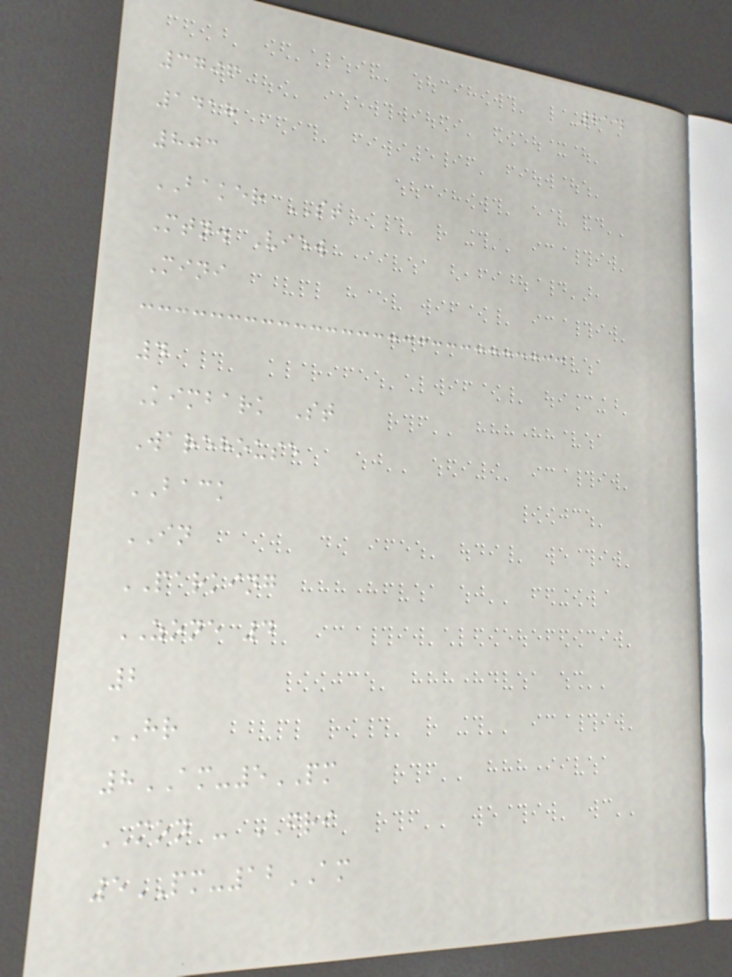214
3796
1418
803
BAKER ST
Mtn. View
Mini
4
Kimbark St
Warehouse
BACK
IN
PARKING
ZONE 4
2
HR
8AM-5PM
MON - FRI
5PM-12AM
